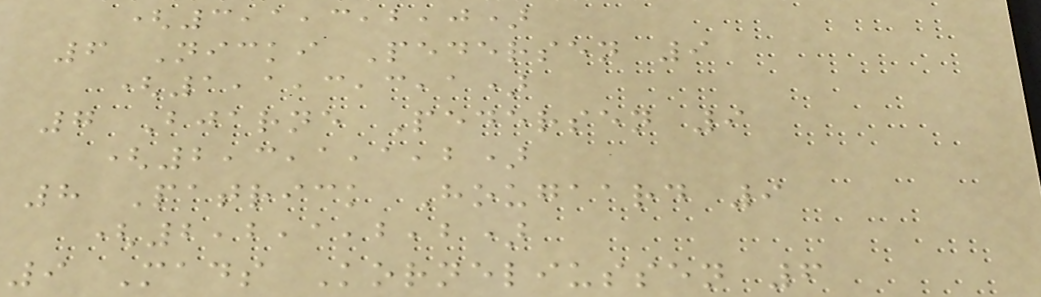(3,1,3,2,0)
6 Nicki Pedersen 9
(1,1,3,3,1)
7 Bjarne Pedersen 9
(2,3,1,1,2)
8 Patrick Hougaard 9
(2,2,1,2,2)
9 Mads Korneliussen 6
